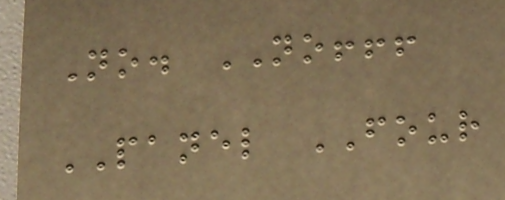No. NO!!!
PANEL FOUR
